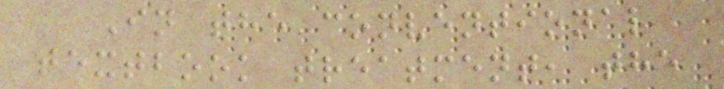In the conventional
textbook treatment, the
